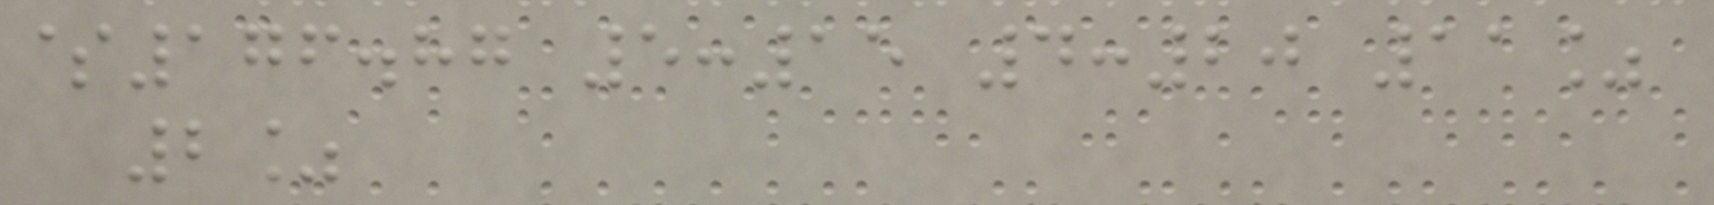$176.87 5:15 4:20 11%
2%
